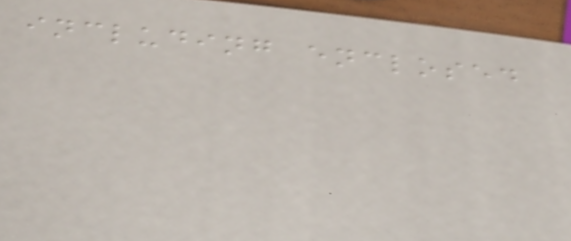including enclosed
